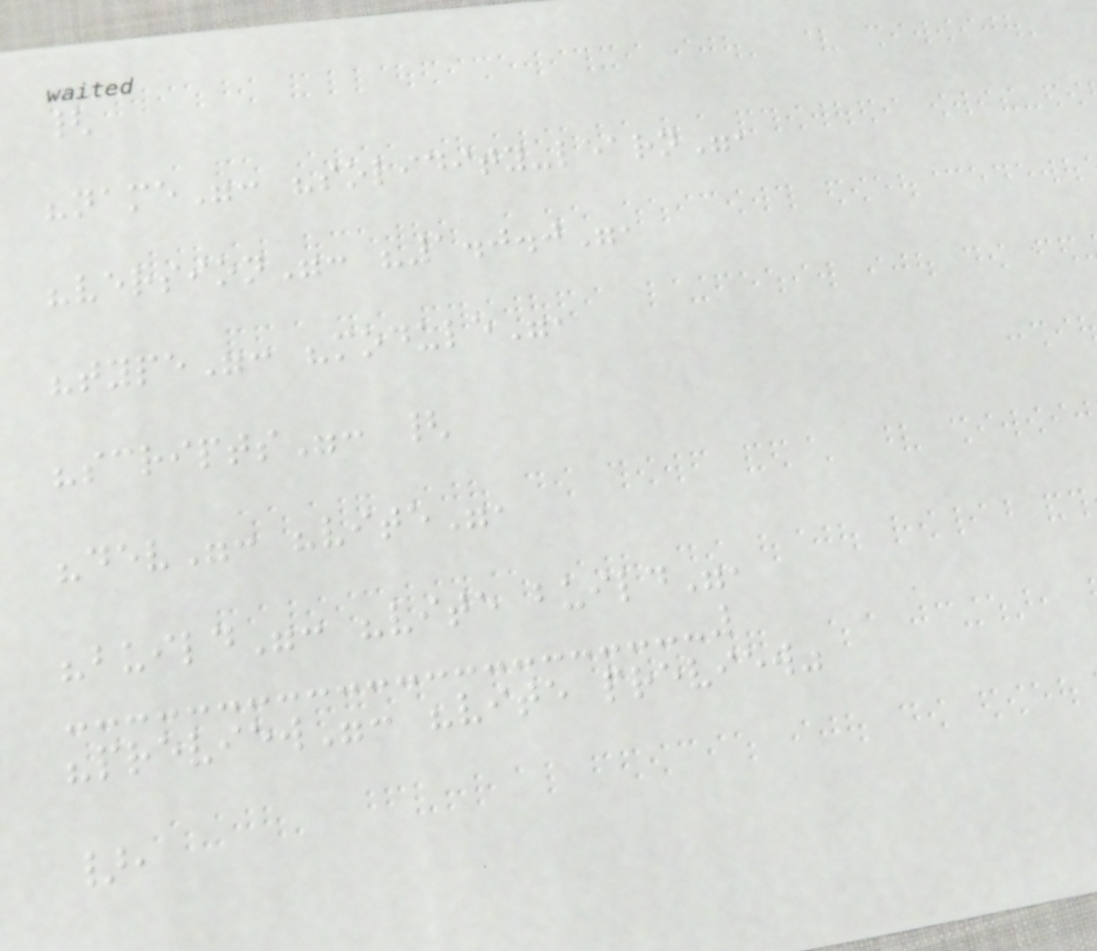{
"name": "solidity-learn",
"version": "1.0.0",
"type": "module",
"scripts": {
"dev": "vite",
"build": "vite build",
"preview": "vite preview"
},
